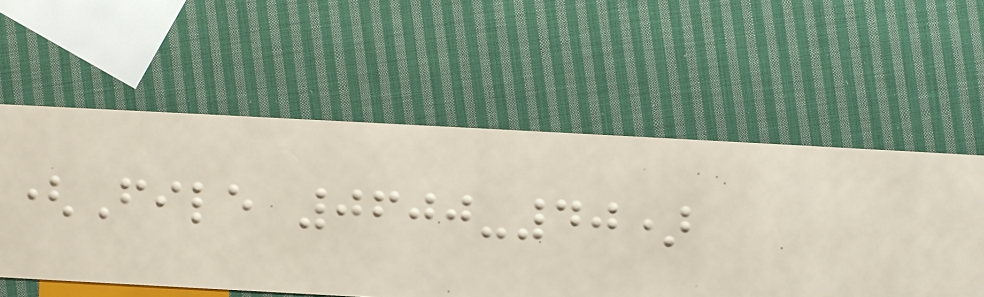(File 0600-40)
